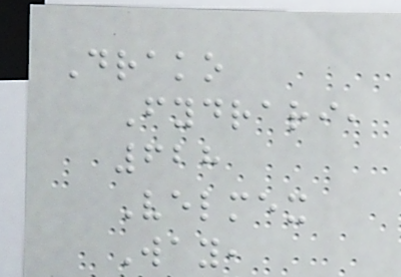Drako
Fydrari,
628
Velmex
Way,
